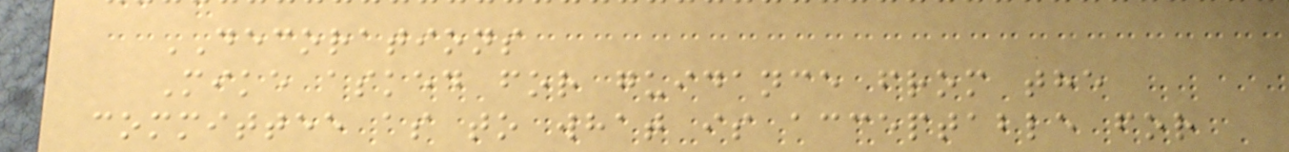DECORATIONS
Mike asked for guidance from the
committee as to what is acceptable for
